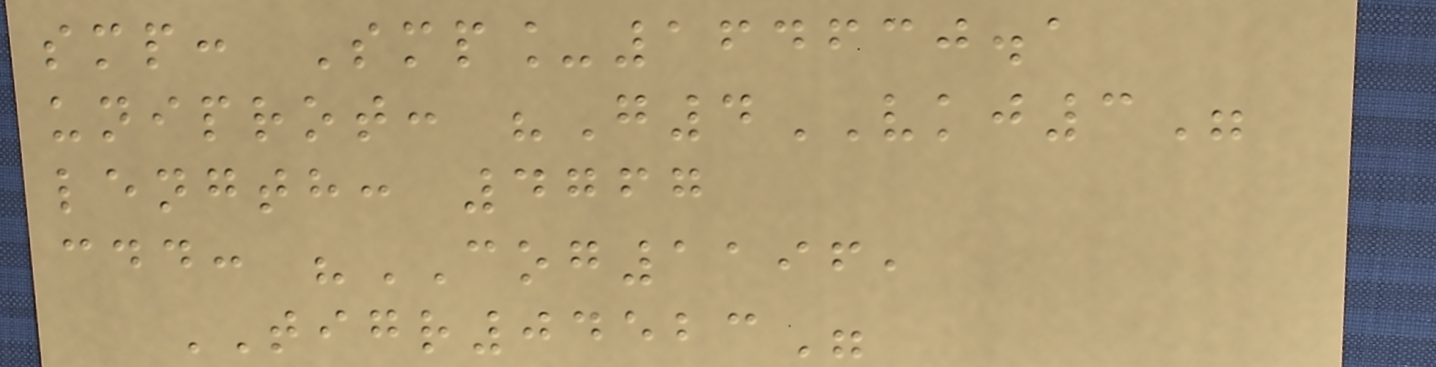smp: Smp_164630.1
uniprot: "G4VKJ3"
length: 4767
cdd: "COG1196,
TIGR04523"
